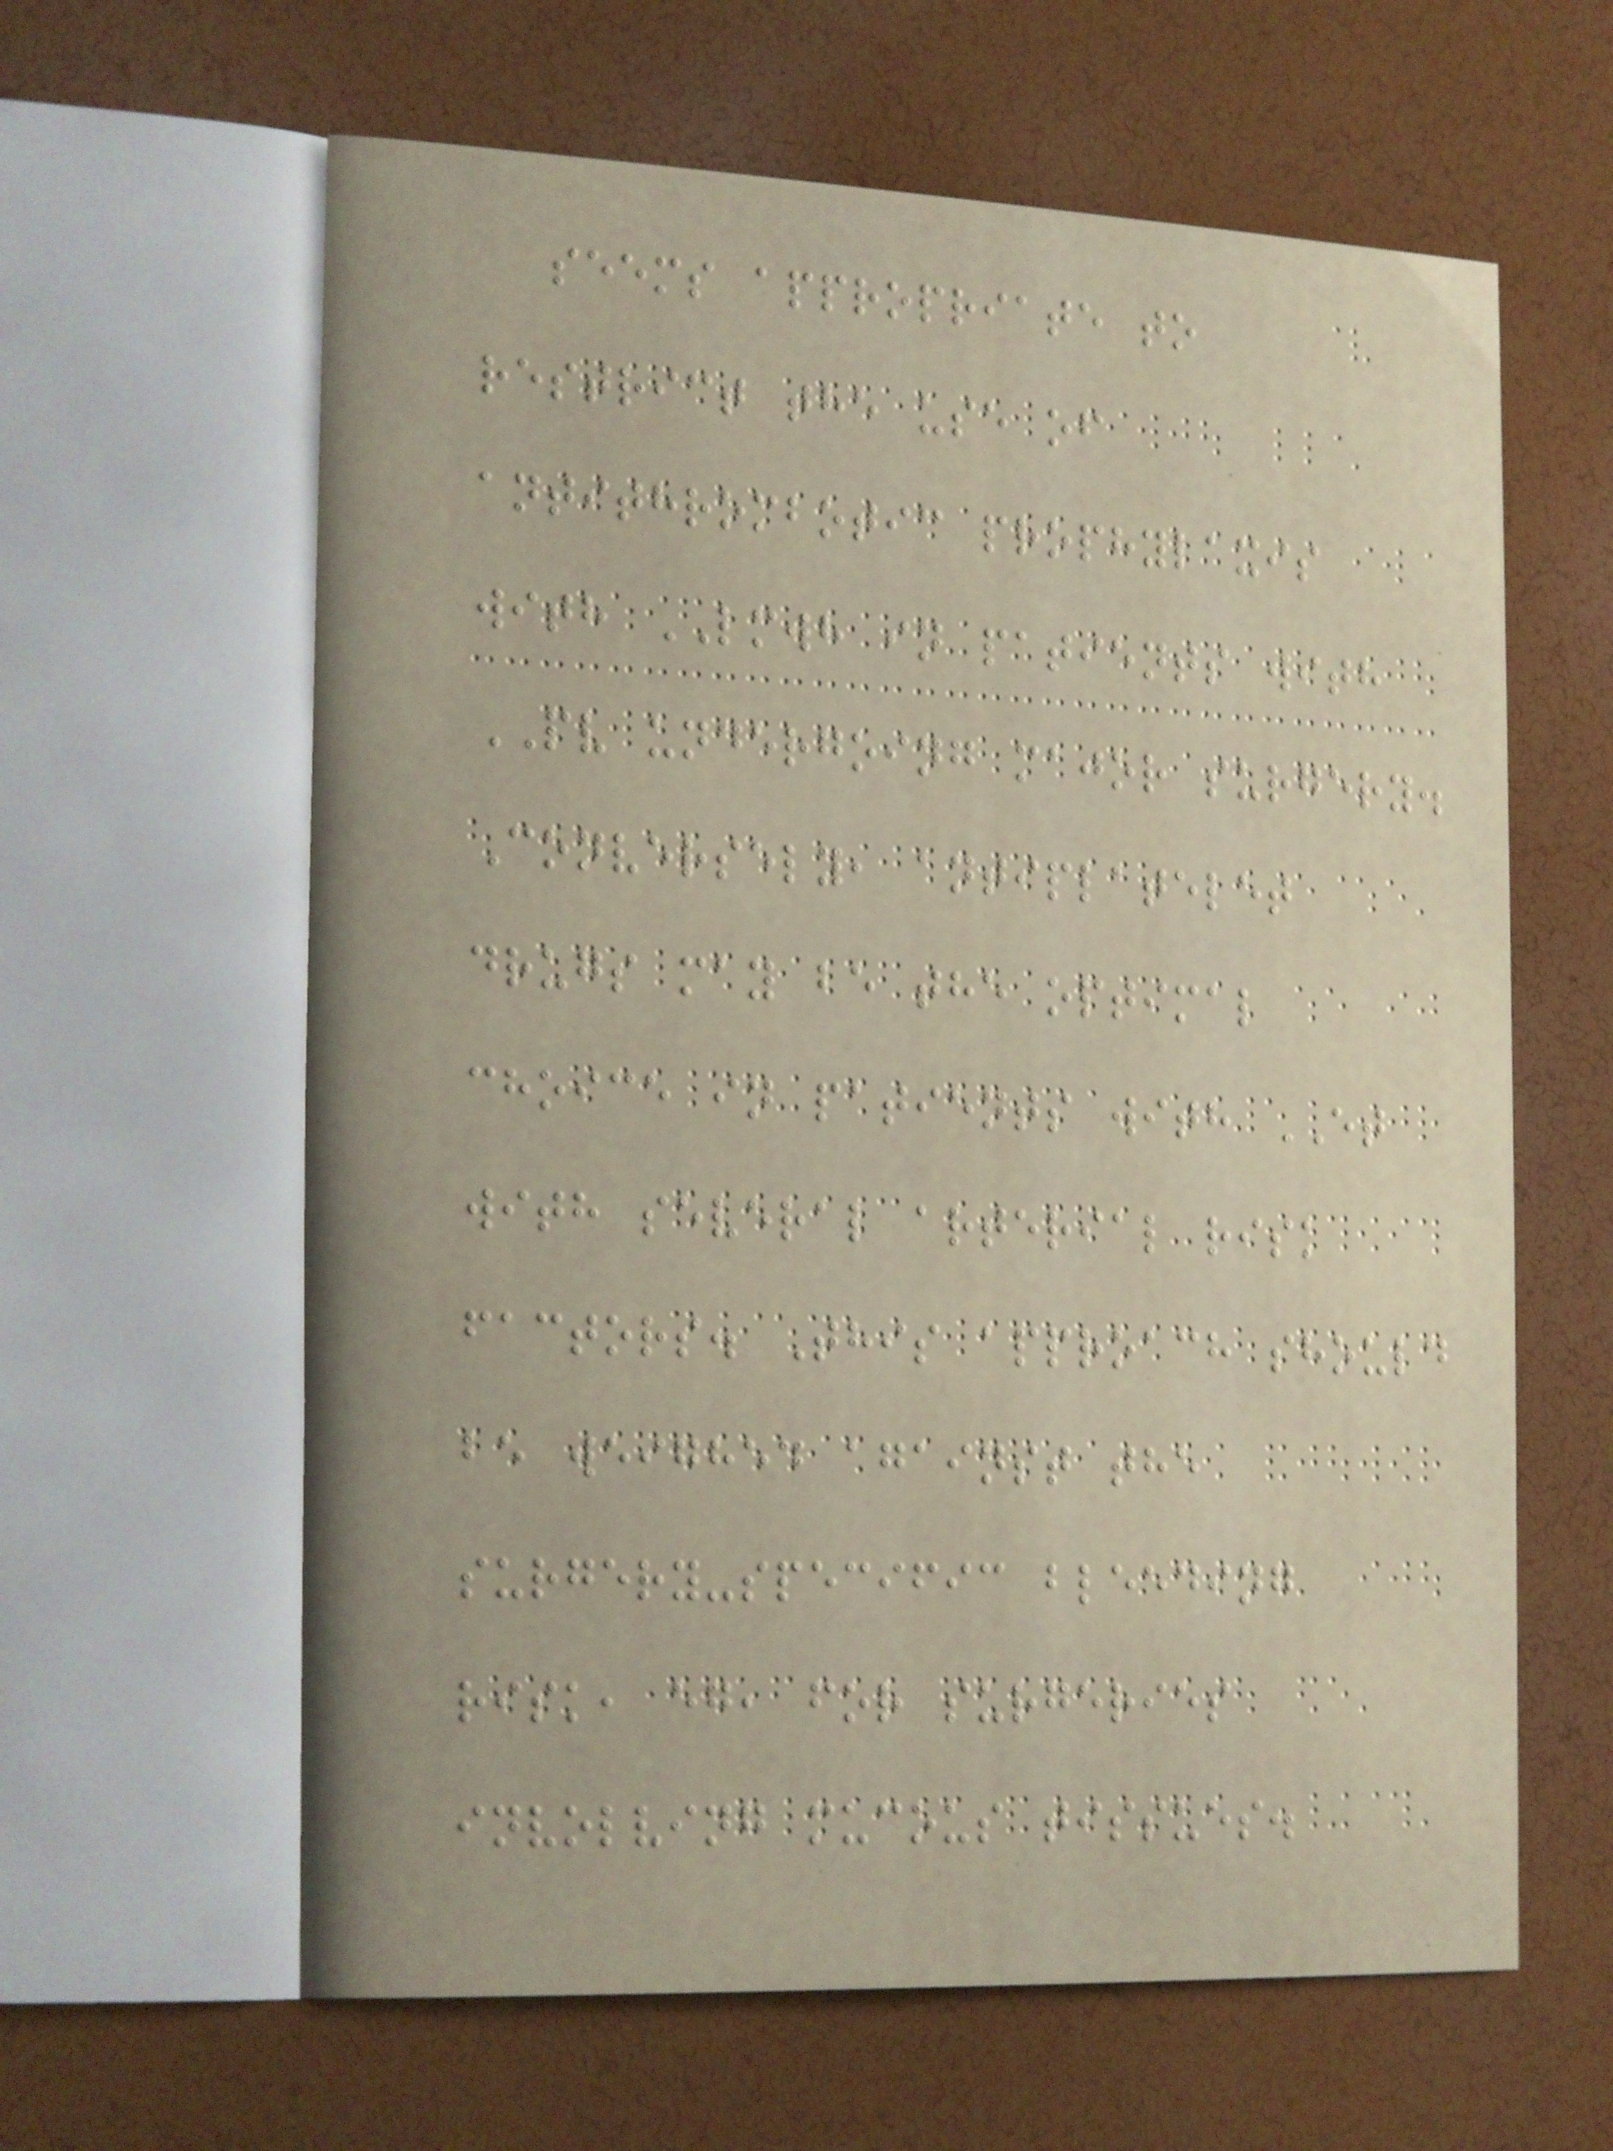seems appropriate to
restrict the use of
antithrombotic prophylaxis
with LMWH in patients with
PV undergoing major surgery.
Conversely, antiplatelet
drugs may be the optimal
choice in patients with ET
with several arterial risk
factors. This approach should
be weighed against the
surgery-specific bleeding
risk, eg, for surgeries
involving mucous tissues.
